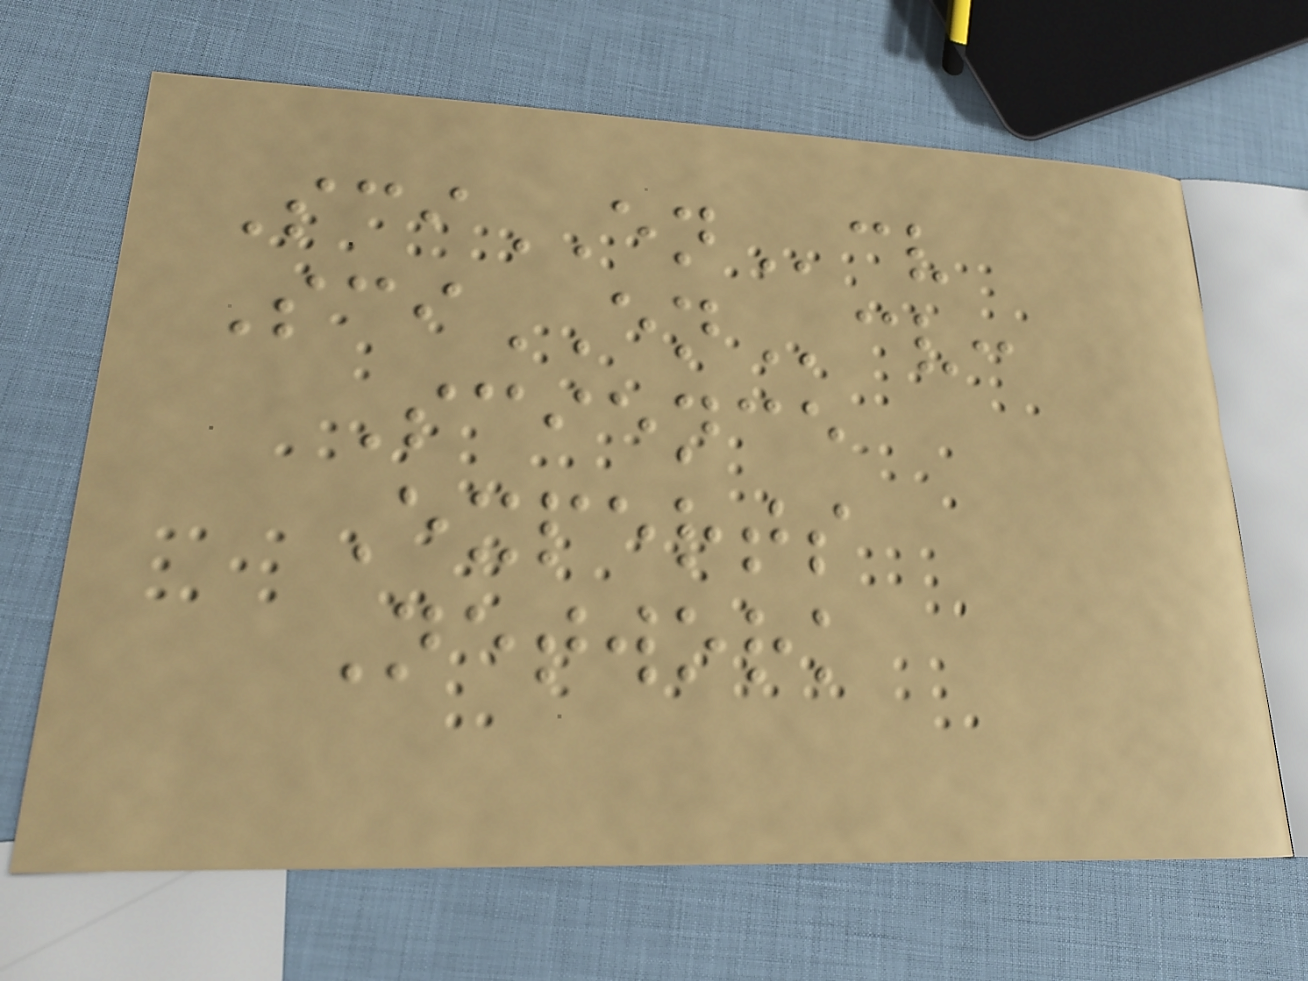SciENcv
SciENcv:
Science
Experts
Network
